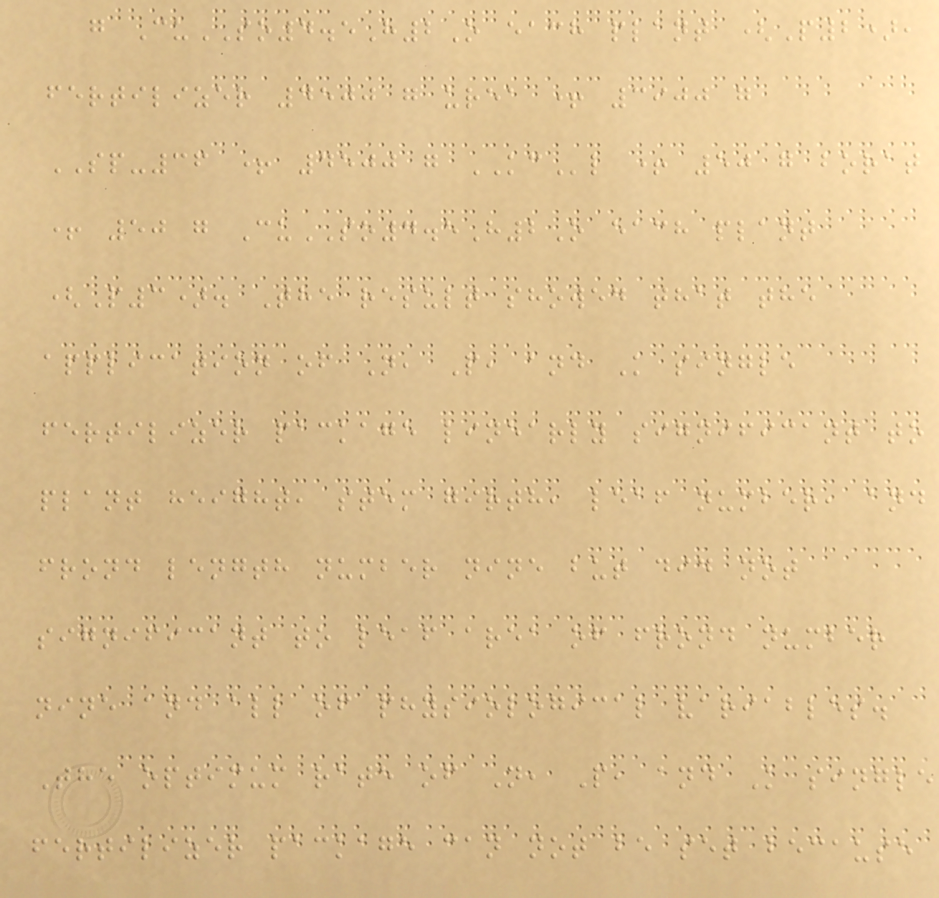g CuSO4.5H2O each plant (P2),
fertilizer 4500 g urea + 3900 g
SP-36 + 4500 g KCl + 50 g borat
+ 50 g CuSO4.5H2O each plant
(P3). The result showed that the
application of N, P, and K single
fertilizer package linearly significant to
plant height, stem girth, leaf number, and
frond length number nine but did not
significant to leaf area of frond number
nine and all of physiological variables.
The optimum rate of N, P, and K single
fertilizer package can not be set because
